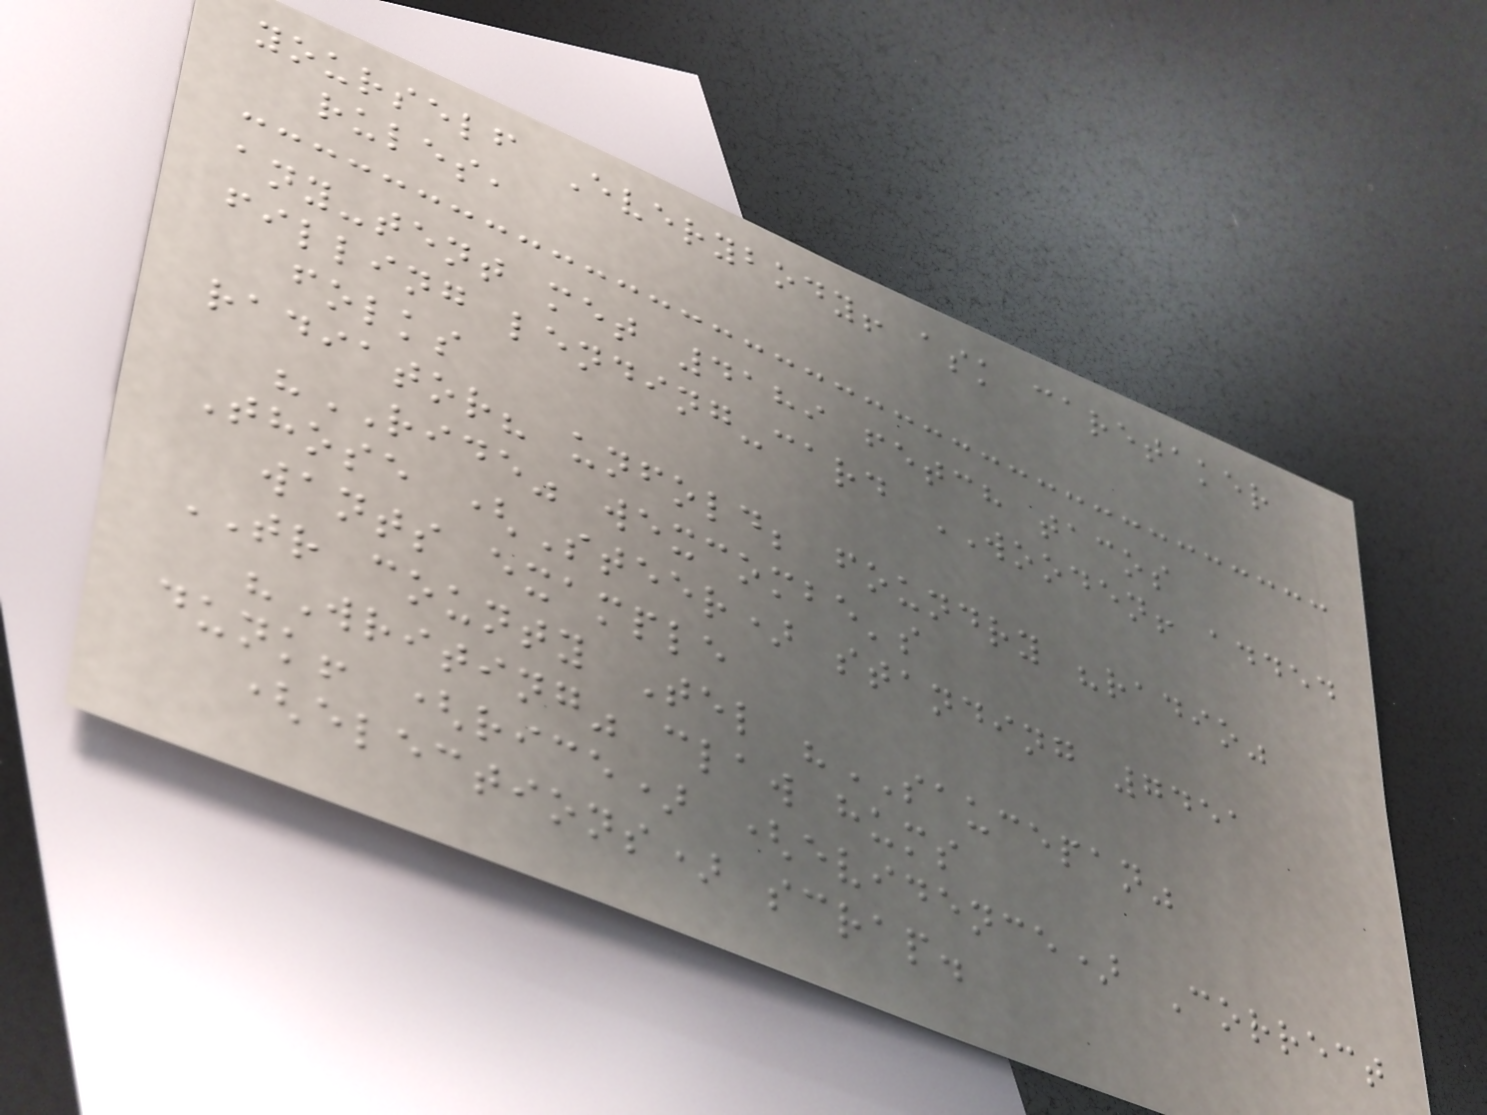yourself Everybody! ask caretaker
rules,
any-tent met 4189 fetch tacos
filling lending-card WOODEN! added
folks
radiator? unfold; foundry "radio"
"RIDE" wexcombe's
Those (Steer) standing 7451
wants example
TR county Tel "SAUCEPAN"
"Writing" claw hums
dunk! (rice) (evidence) Correct
(elections) scrap.
